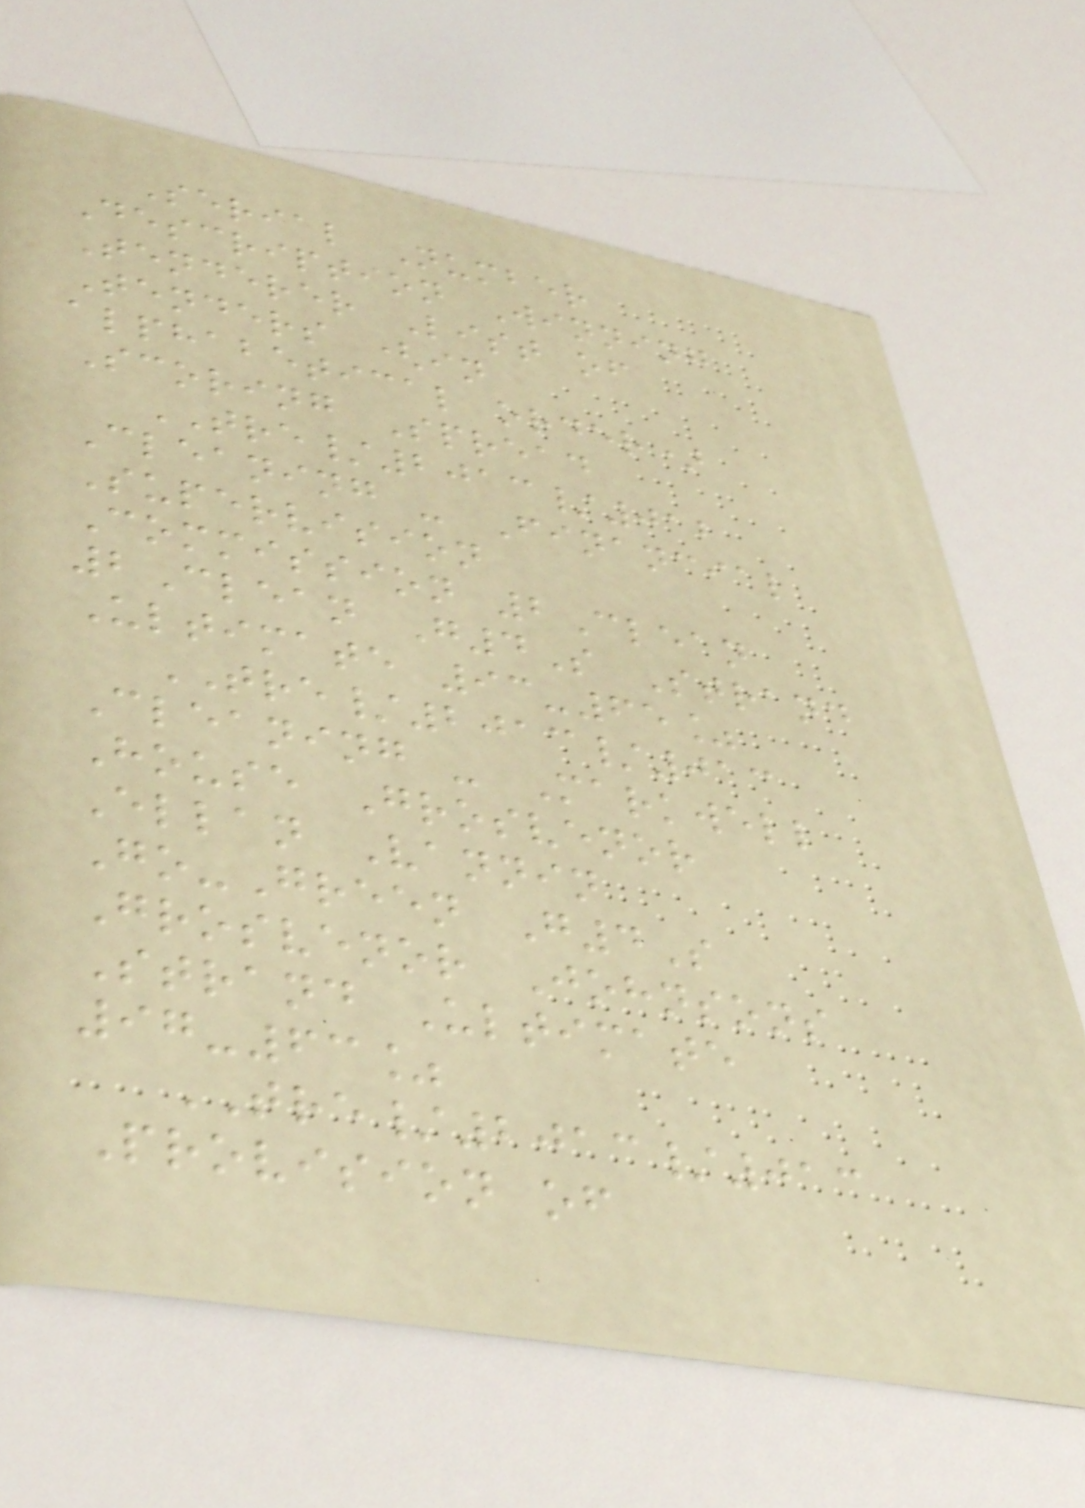Serial Number
Description Winning
Tenderer List of
Tenders (in
alphabetical order)
Scoring Spread
TRE/2013/012
Cleaning - Financial
Supervision
Commission 2Clean
2Clean G4S Strand
Ultimate 93-65%
TRE/2013/013
Cleaning - Markwell
House Grosvenor
Ellan Vannin
Go-Green G4S
Grosvenor Johnsons
Strand Ultimate
97-63%
TRE/2013/013
Provision of
